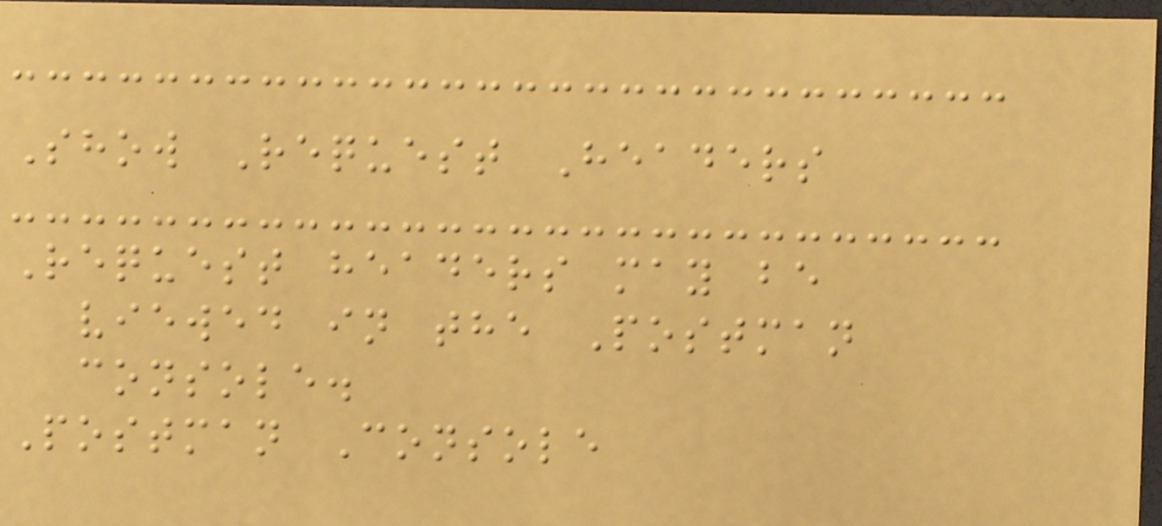Show Request Headers
Request headers may be
viewed in the Postman
console.
Postman Console
